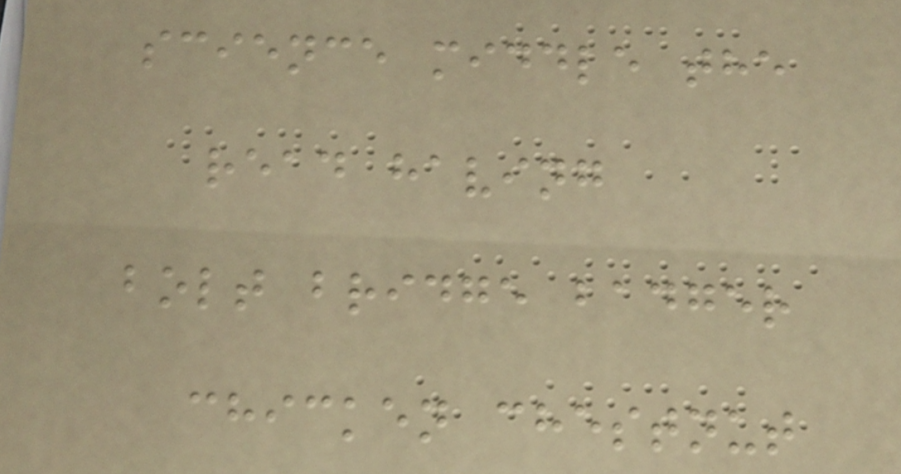science middle the
read having
bolt bridge badger
chicken chestnut
